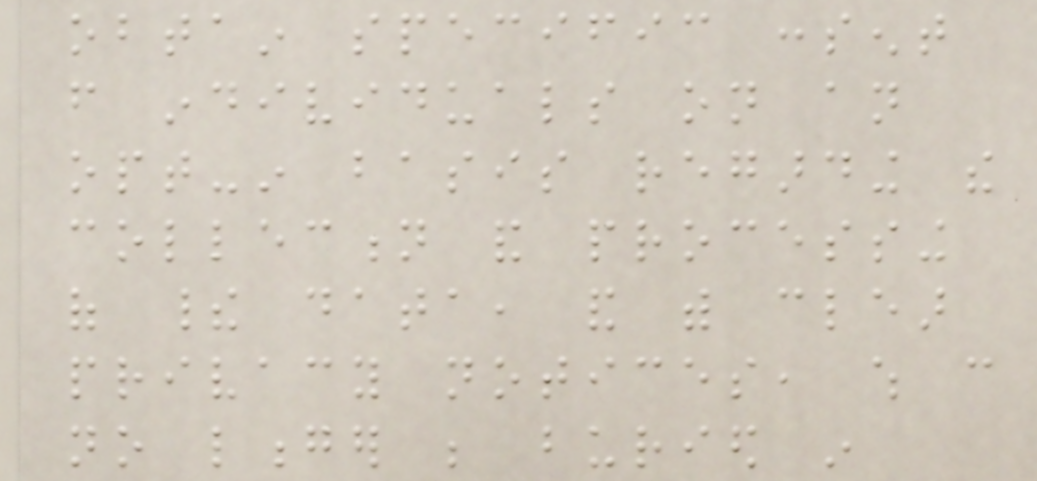obtain specific consent
from individuals on an
opt-in basis regarding the
collection and processing
of their data, and with clear
privacy notices, which can
no longer be buried in
